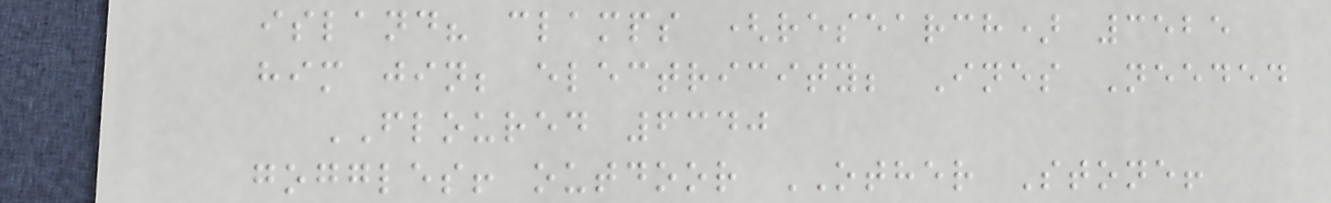island? clamps (research) 3525
him jin; electricity; Ines Needed
FLOURED 6340
goggles! outdoor OTHER Stone!
